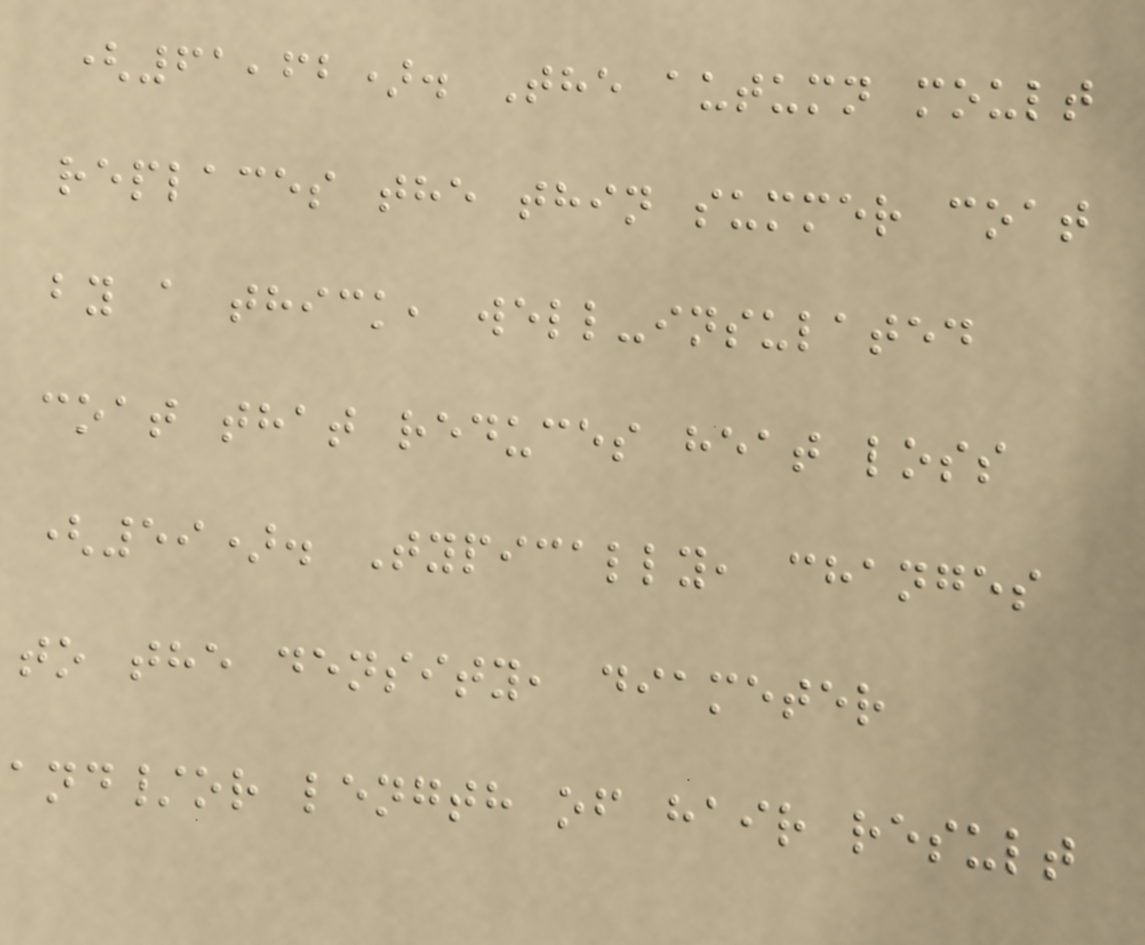(61,62). The autumn moult
replaces the thin summer coat
by a thick, well-insulated
coat that reduces heat loss
(59). Typically, changes
to the density, diameter
and/or length of hair result
